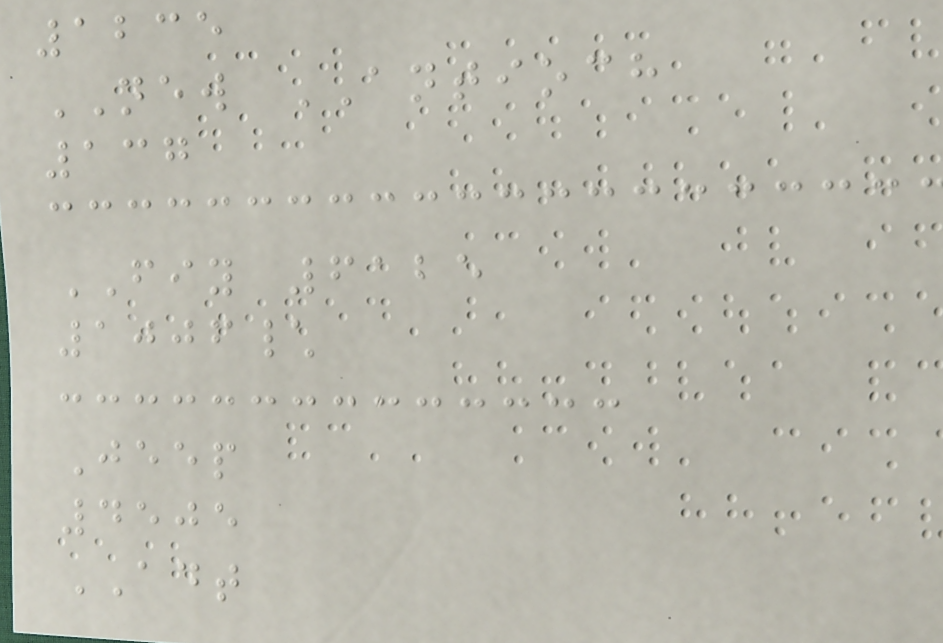1235
NEW ANTIOCH
137
FIY 6125
1006\
Jeep
4505
ADT
